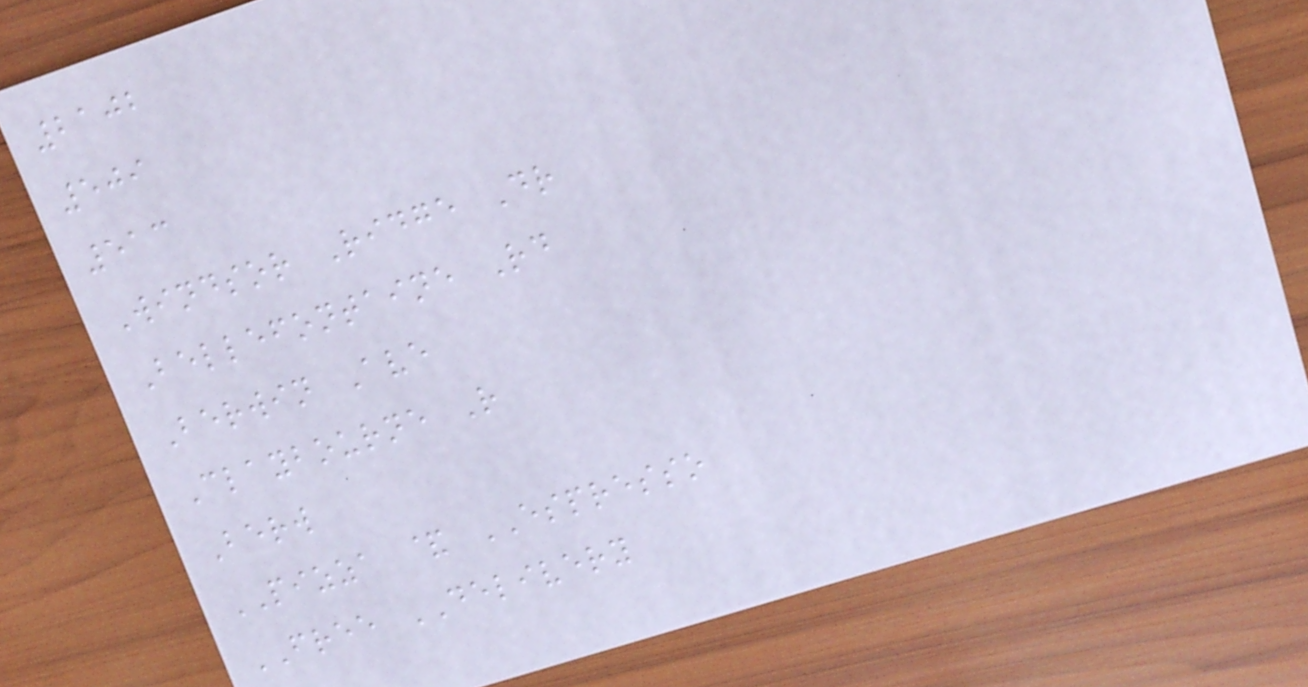2102
509
513
Windsor Ridge Dr
Bellefontaine Rd
Berwin Ave
Claybourne R
Berw
PIZZA & ESPRESSO
FREE DELIVERY
